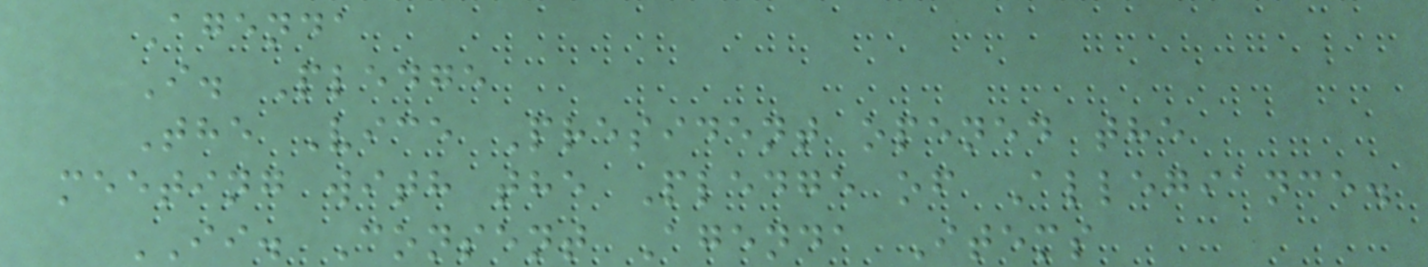Agenda
I. Pledge
The Vice President opened the
meeting with the Pledge of Allegiance.
II. Consent Agenda Items
